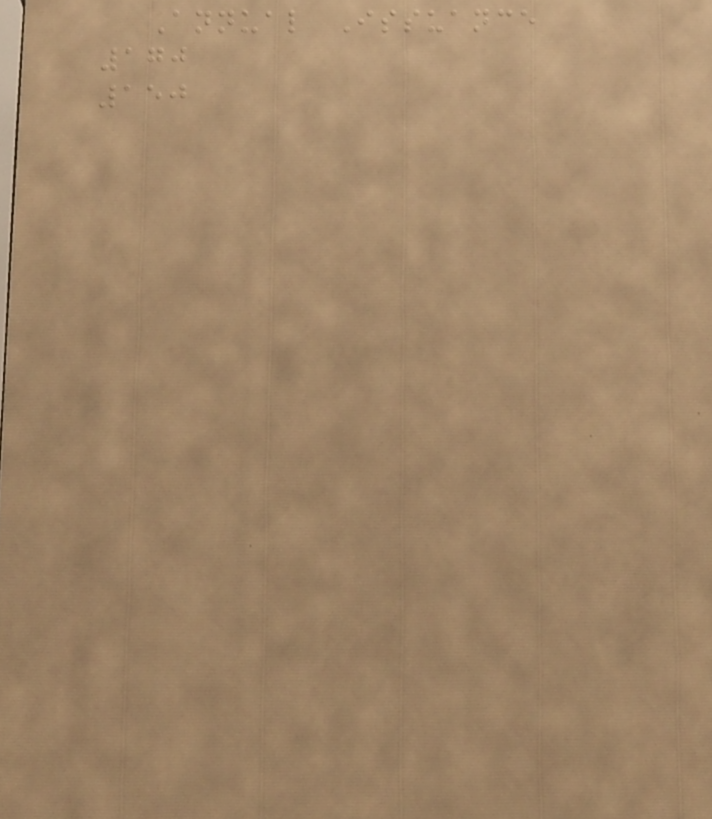Annual Issuance
170
150
